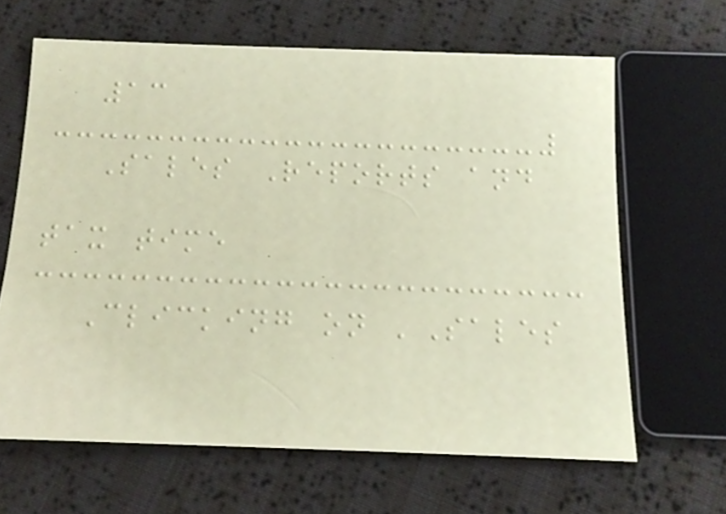13
Sales Reports and
tax time
Clicking on 'Sales
